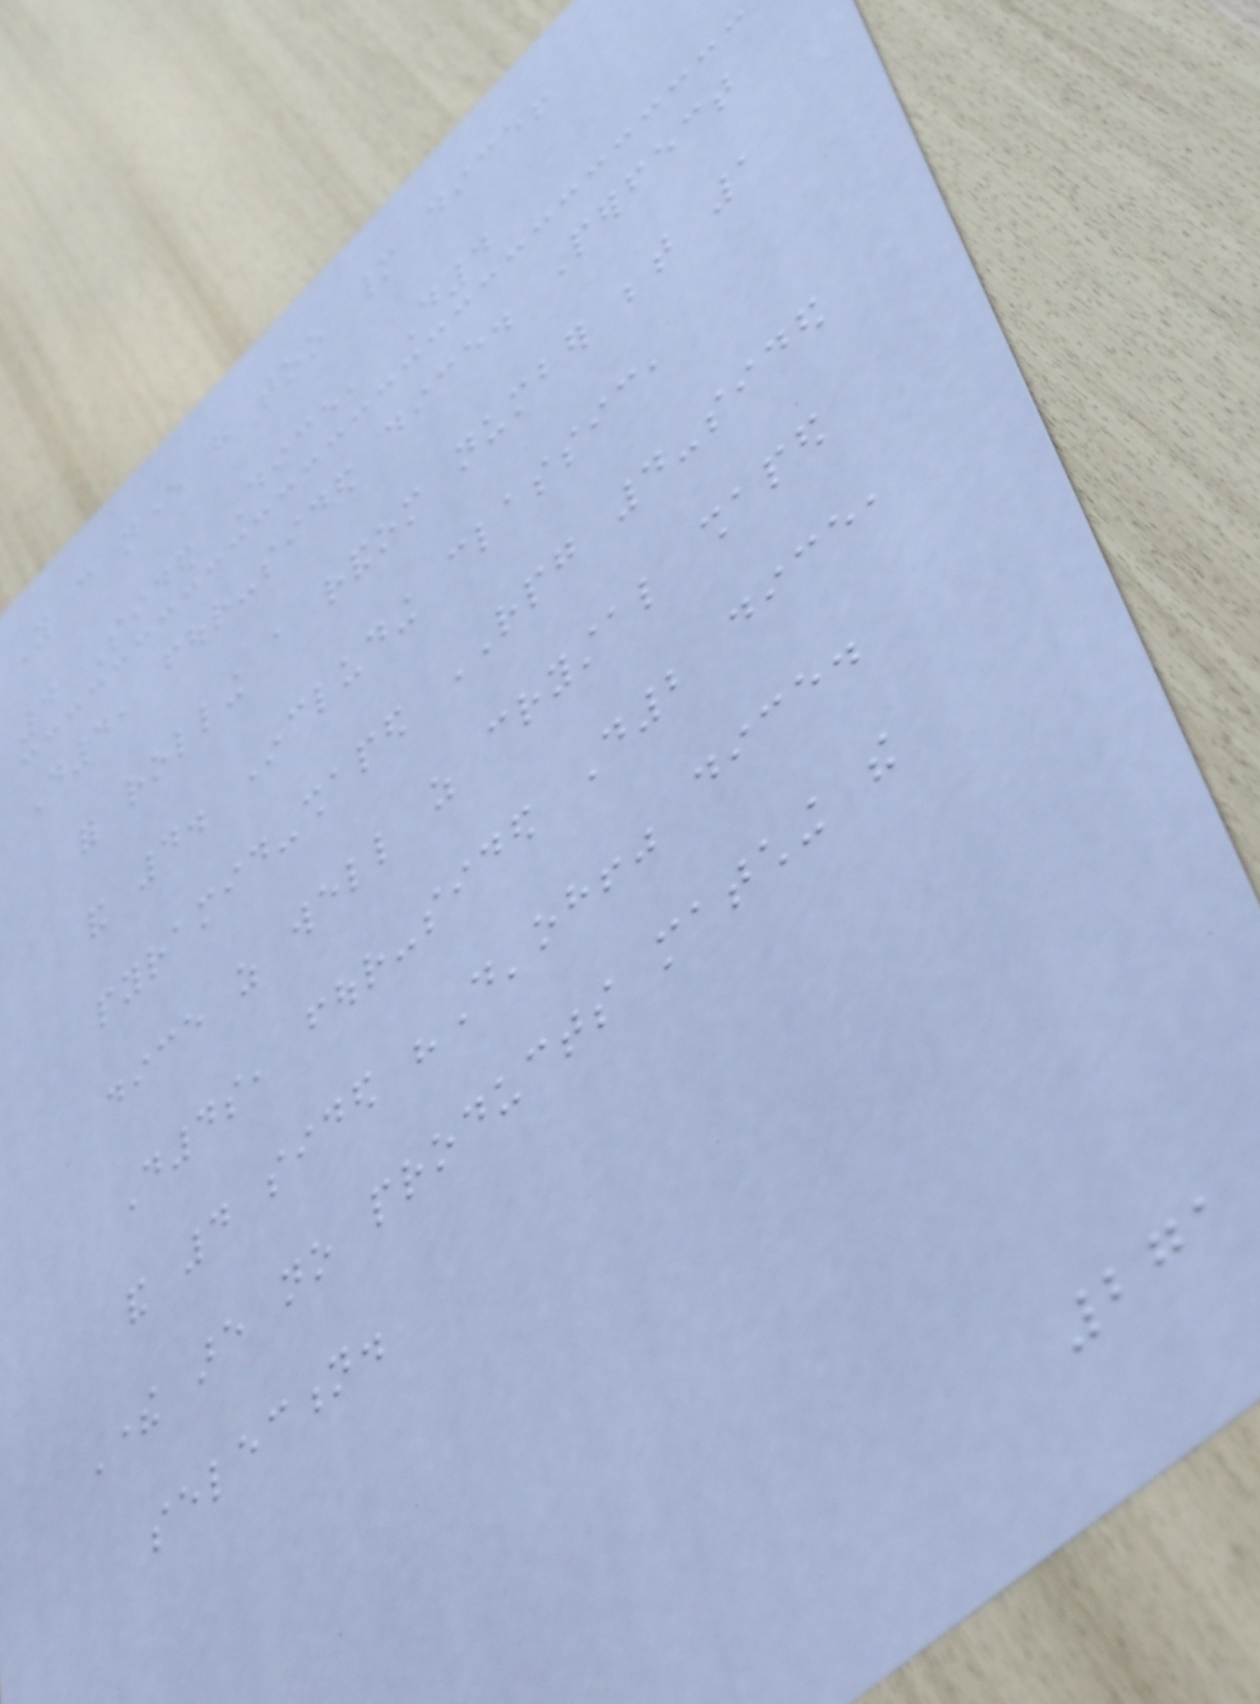You can never have too many dice!
4 Sided Dice, D4
D4, four-sided dice. Perfect
for rolling a random number between 1
and 4. Including classic,
pyramid-shaped RPG 4-sided
dice as well as crystal shaped
D4s, four-sided D2 dice,
and 4 sided "D'oh!" dice.
There are no products matching the
selection.
271
